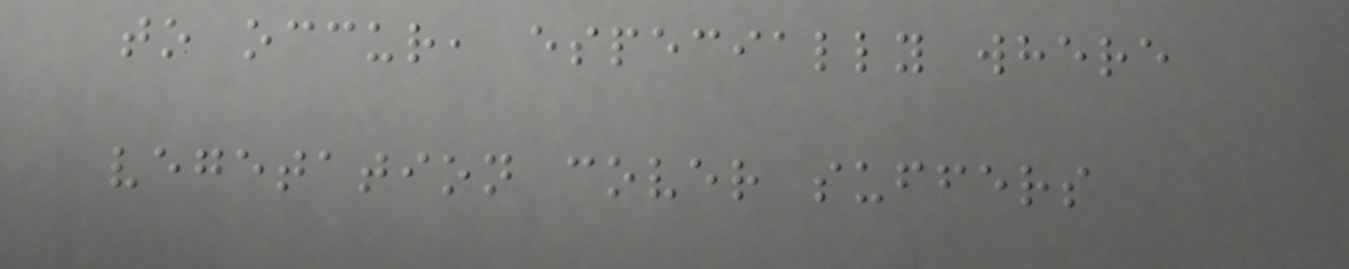to occur, especially where
vegetation cover suffers
